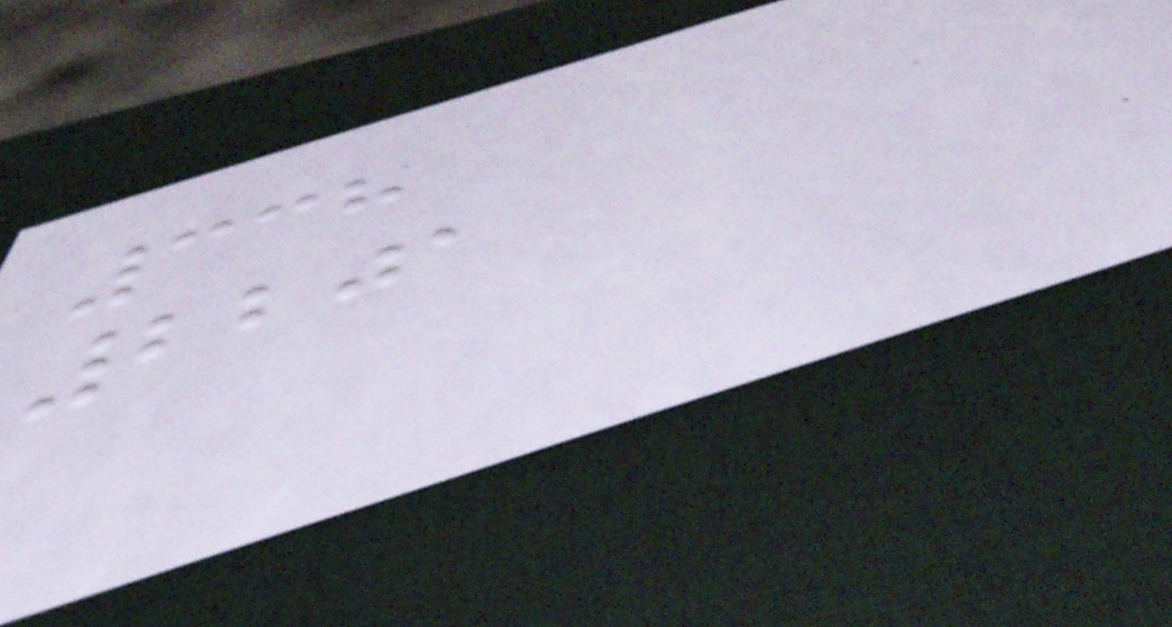338
2201
